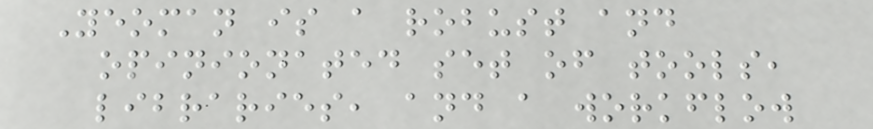Yeoman is a robust and
opinionated set of tools,
libraries, and a workflow
